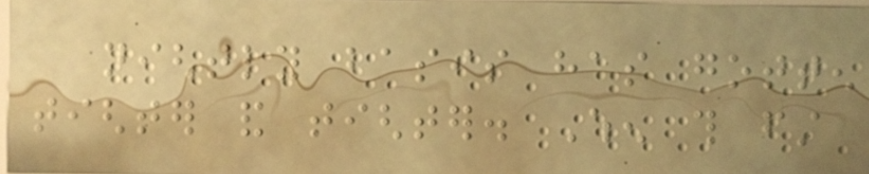nightly basis has gotten
tighter and tighter. When this first
